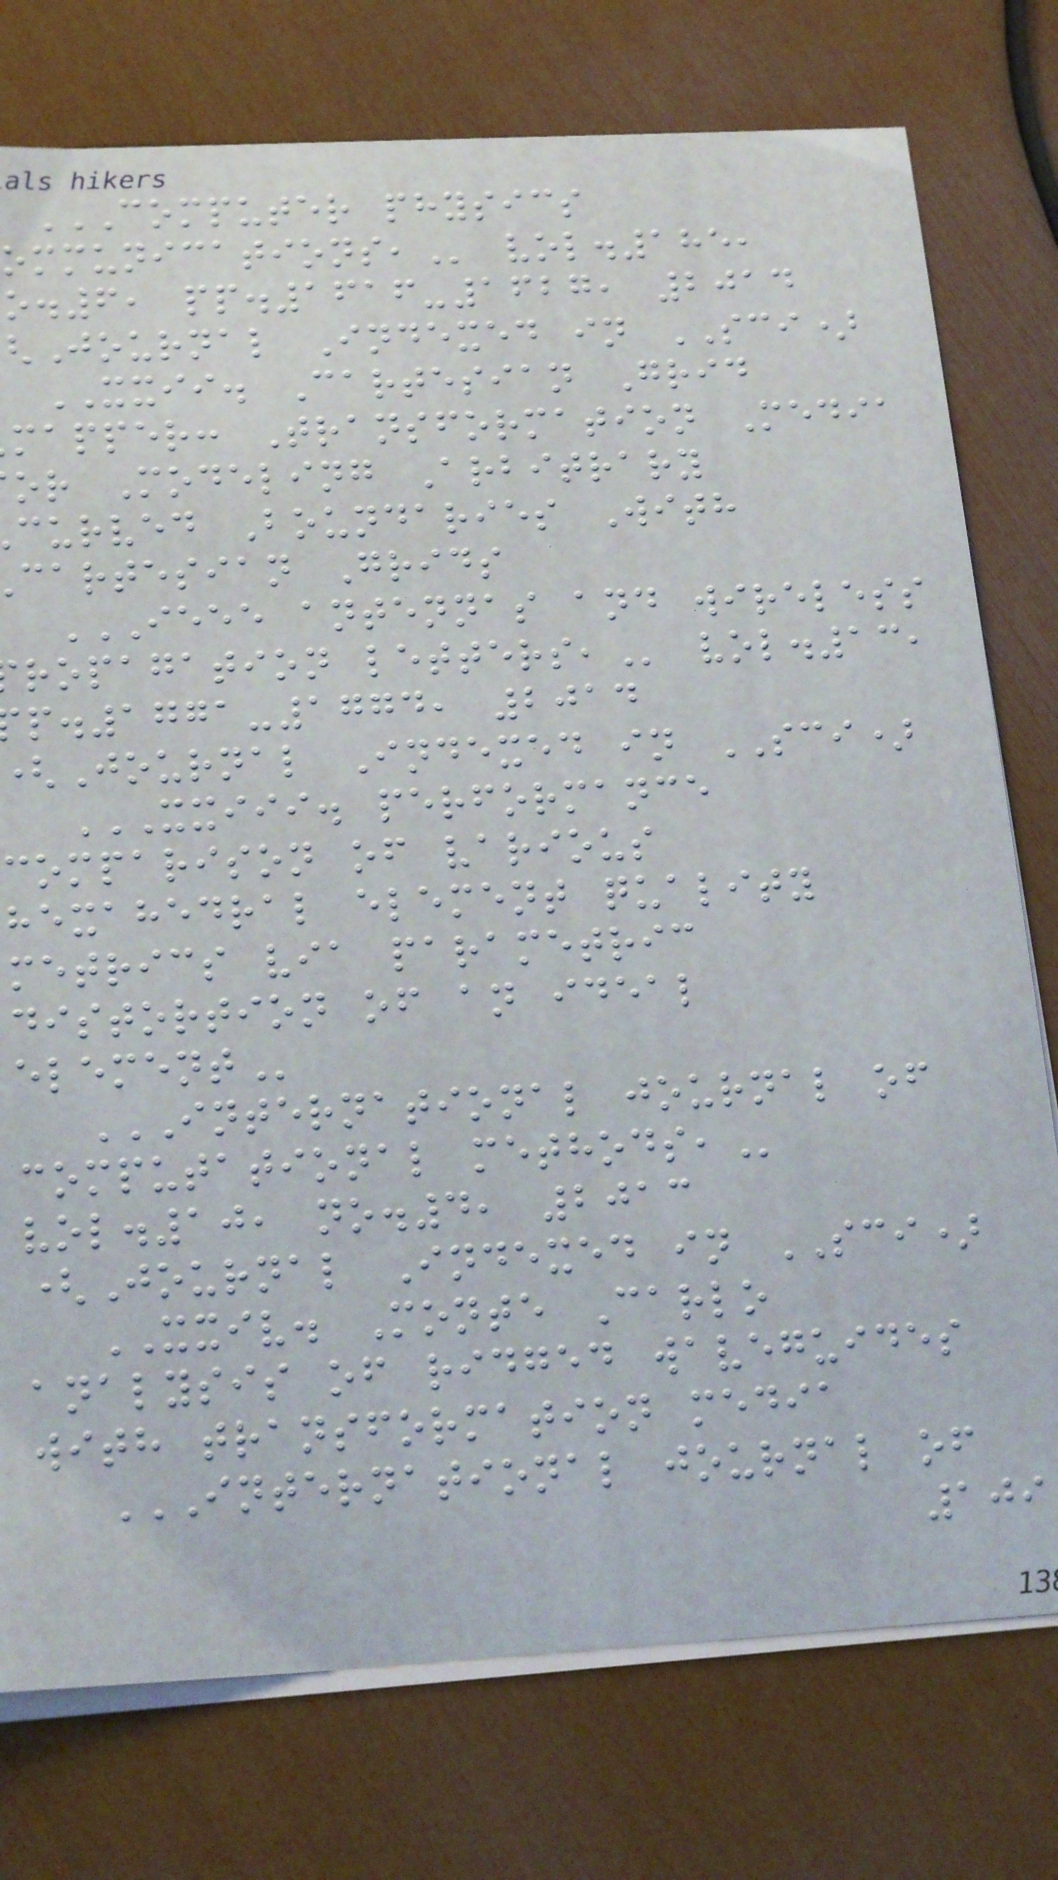COMPUTER PHYSICS
vol.185,
o.6, pp.1616-1627, 2014
Journal Indexed in SCI)
XXII. Cartesian Grid
mapper: Transformation Media
or Modeling Arbitrary
curved Boundaries With
cartesian Grids
IEEE ANTENNAS AND WIRELESS
ropagation
p.1771-1774, 2014
Journal Indexed in SCI)
XXIII. PERFORMANCE
comparison of various
hexahedral element quality
metrics via parametric
distortion of an ideal
INTERNATIONAL JOURNAL OF
computational
vol.10, no.4, 2013
(Journal Indexed in SCI)
XXIV. Monte Carlo
analysis of ridged waveguides
with transformation media
INTERNATIONAL JOURNAL OF
109
